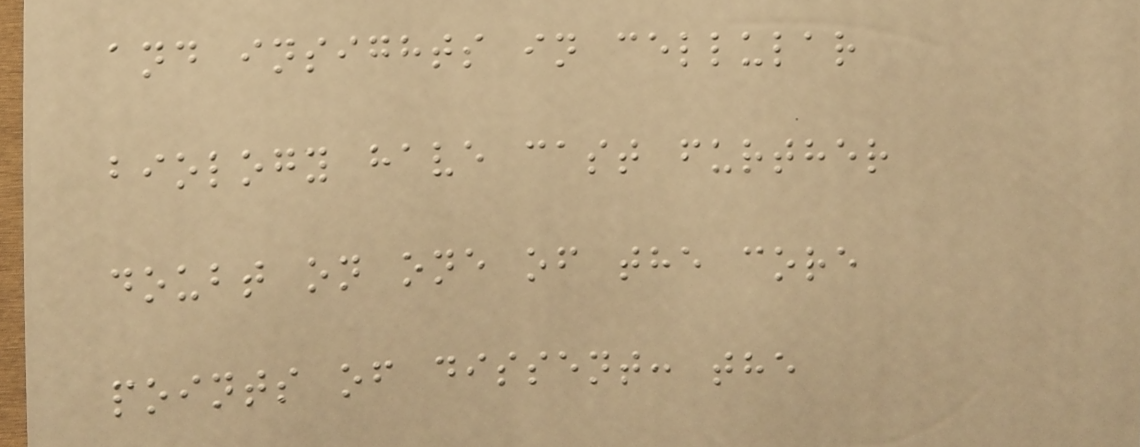and insights in cellular
biology have cast further
doubt on one of the core
points of dissent: the
